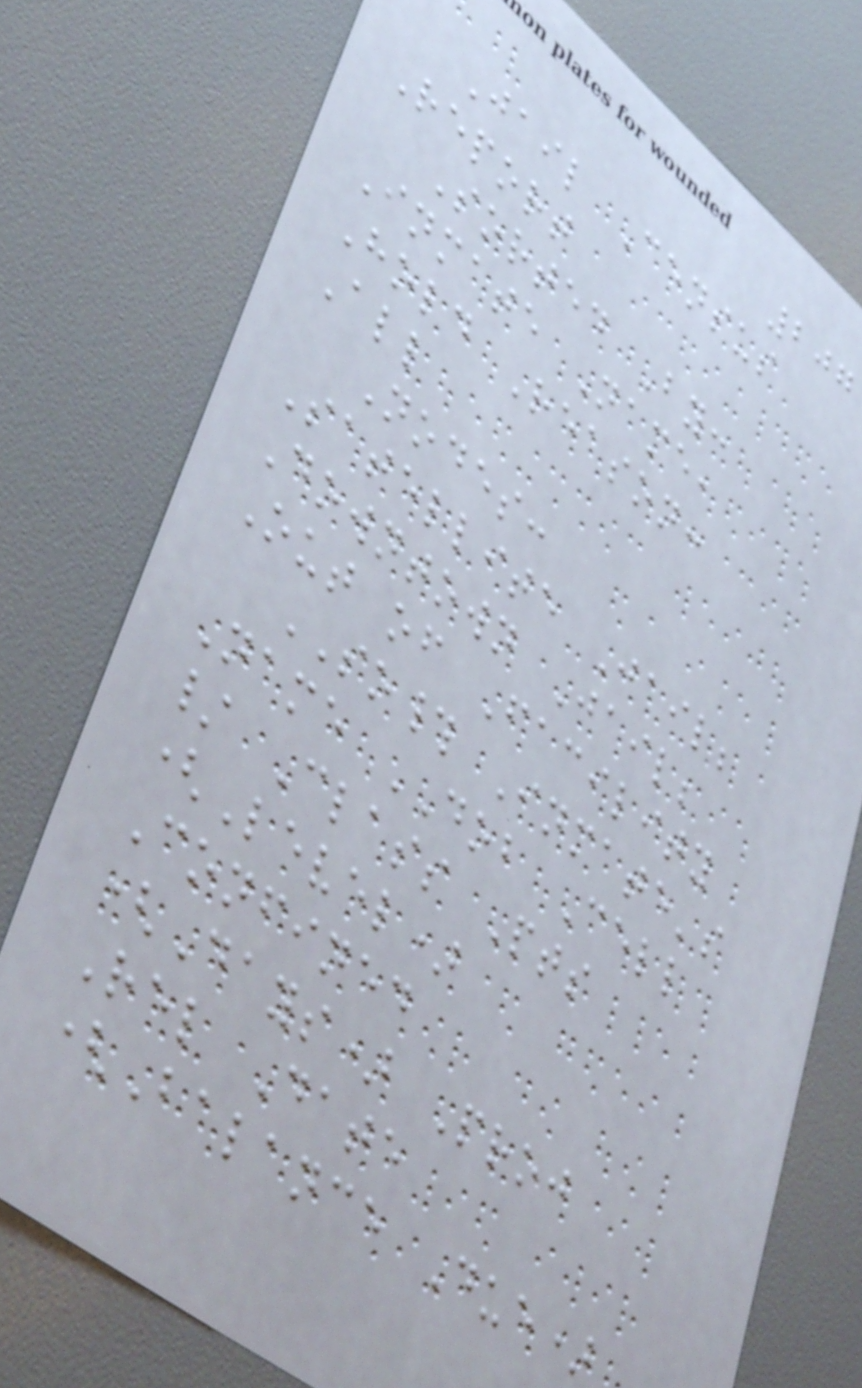207
Jail Census
Report
Sorted By:
Inmate Name,
Hold Reason:
All
Nodes:
Satellite Jail;
Downtown Jail;
Out of Facility
SO# Inmate's
Name DOB Cell
/ Class Pts
(Level)
Confined
(Days) Proj
Rel Date
(Balance Due)
